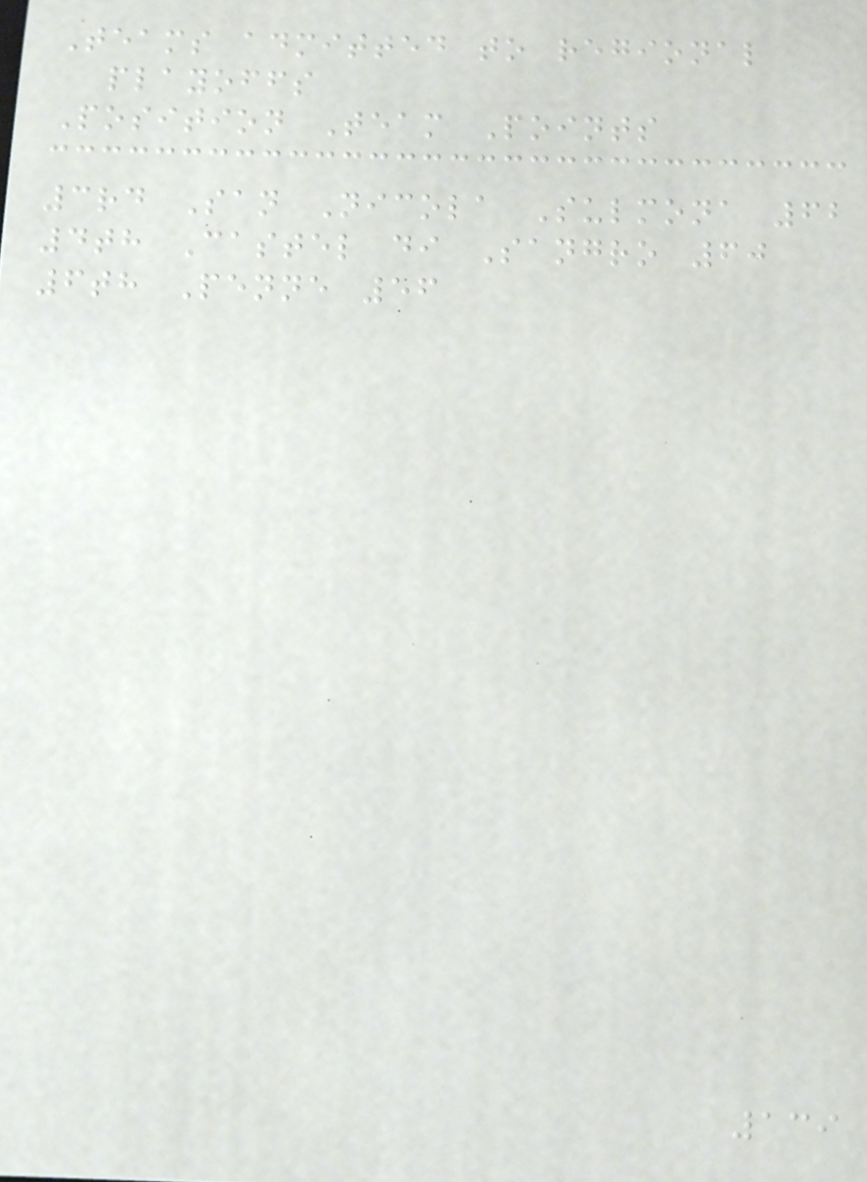Teams admitted to regional
playoffs
Position Team Points
3rd San Nicola Sulmona 62
4th Castel di Sangro 60
6th Penne 56
139
